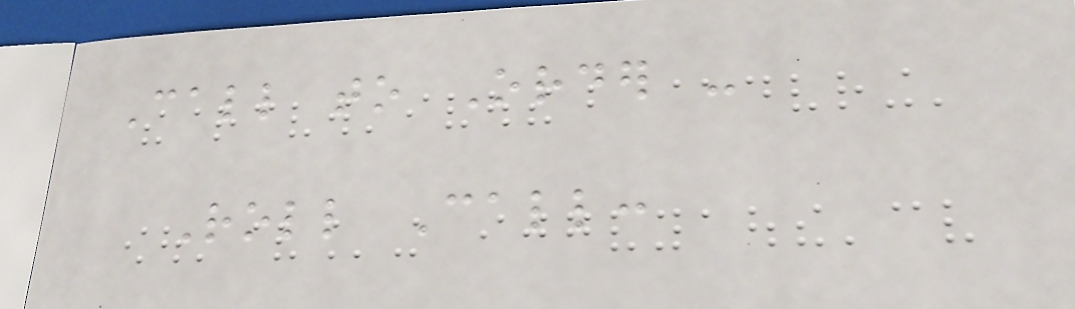Call to Order -
Roll Call:
